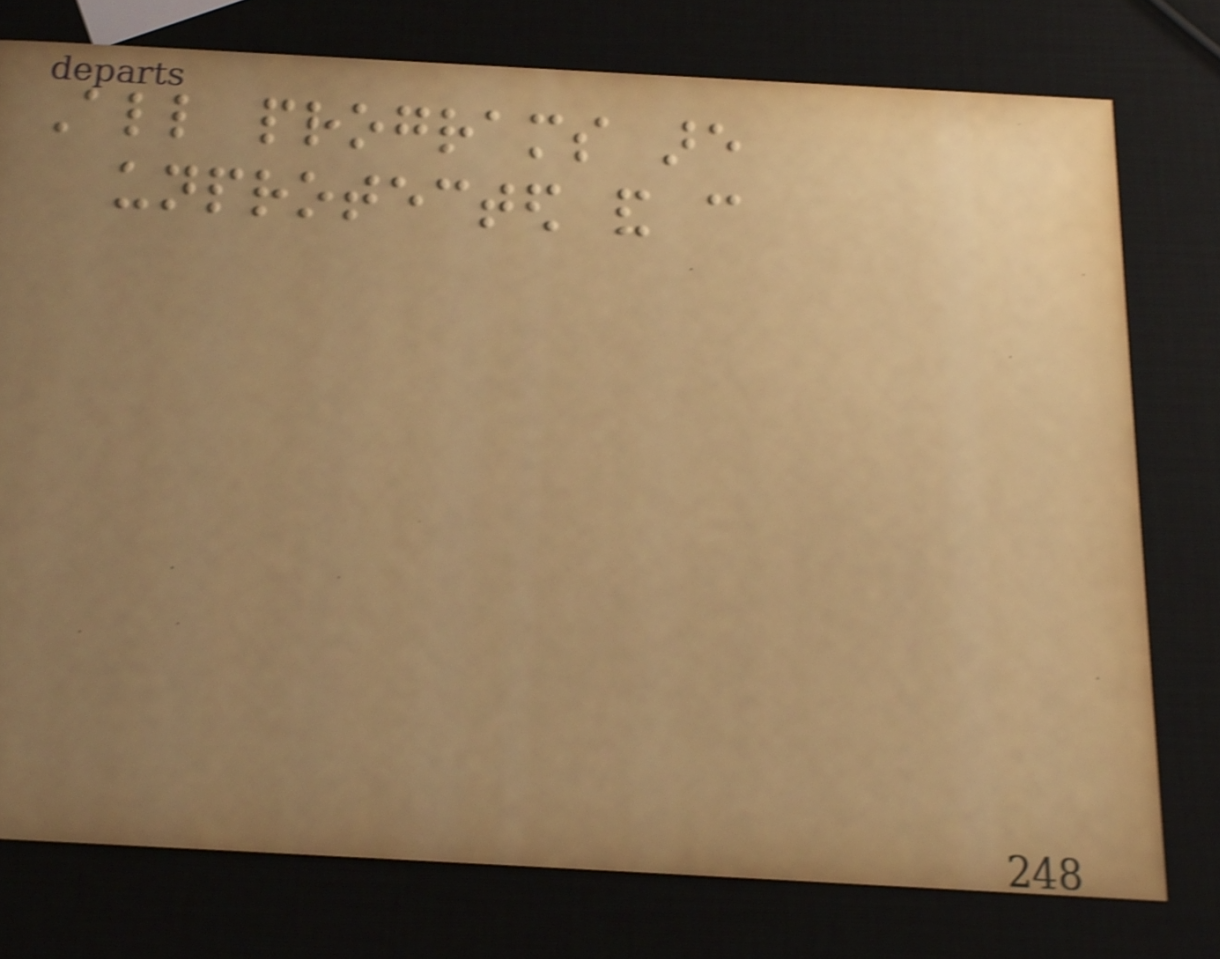All programs are
unprotected and can
